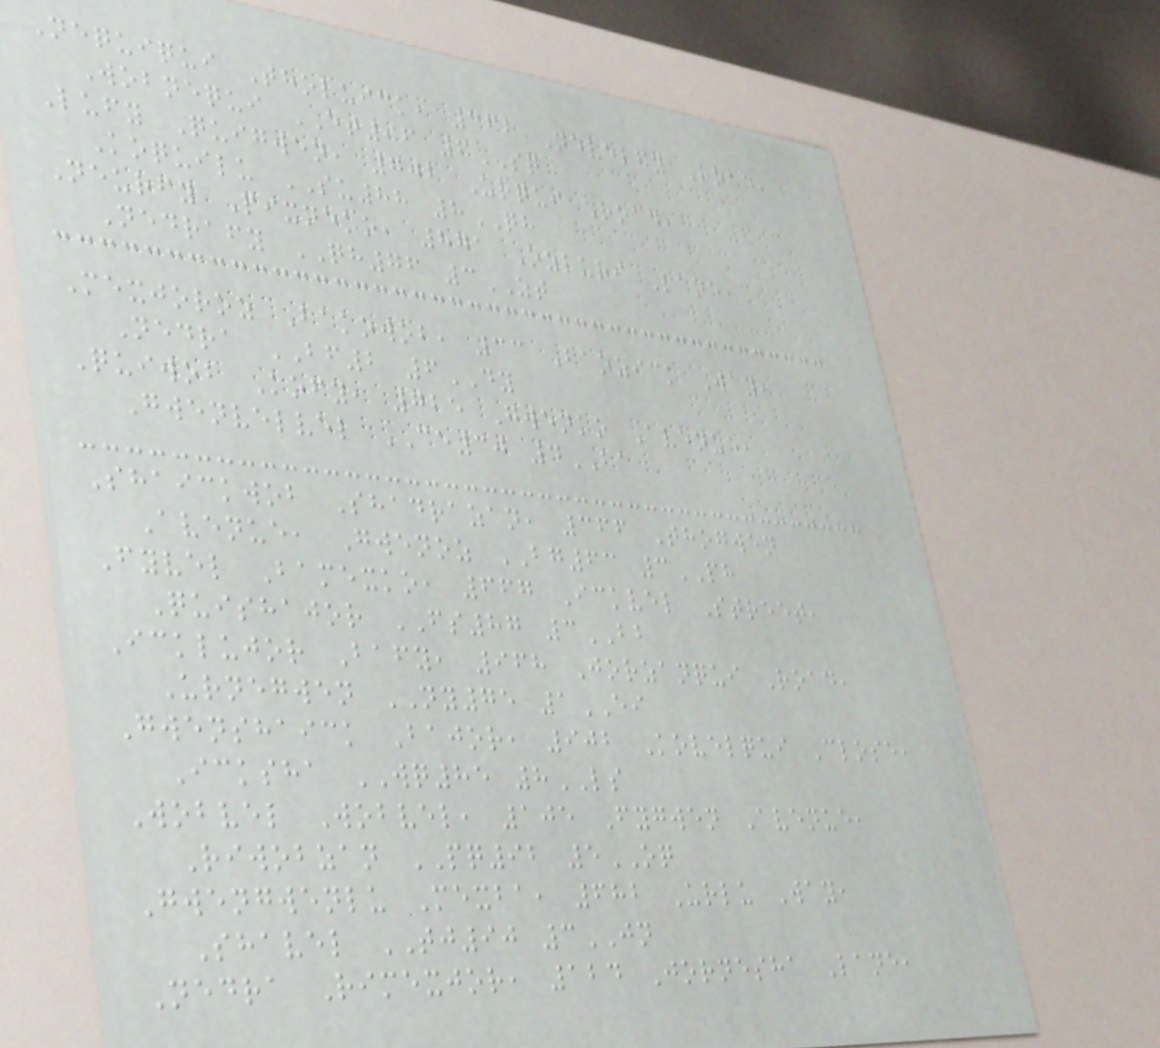Nequiqui Tholuick, 362 Nevelfy Road,
Wobnequi ET96 6SQ
Lufy Quigwen, 702 Urqui Road,
Koquilu SU88 8QH
Neurfy Pixneko, 871 Ozluri Lane,
Nedrafy QH76 3ZT
Mexjoroz Bakowob, 33 Baozick Way,
Nedra BF2 6DY
Quiwob Kofy, 725 Gwenko Avenue,
Gwenvelvel CE30 4BA
Shaickwob Shadrazan, 366 Thogwen
Avenue, Gwenoz BG63 3PH
Fyvel Bamexko, 667 Ickvel Street,
Quishajor FS87 3BB
Icklujor Bafy, 968 Jorzanqui Road,
Urnegwen NY75 1EI
Gwenshaick Bajor, 902 Kovelqui Close,
Icksha WQ85 8LS
Wobvel Wobvel, 105 Fygwen Avenue,
Riwobzan PQ92 5OQ
Gwengwenlu Mexba, 682 Urlu Way,
Shavel TJ90 3JN
Nedra Rimexjor, 124 Jornesha Lane,
